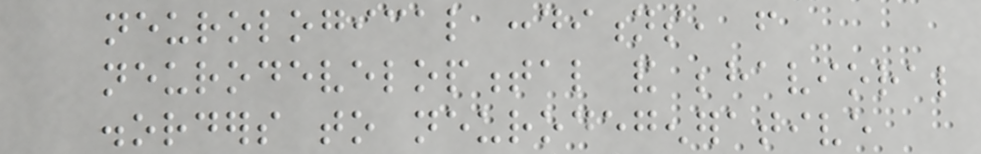neurological conditions, from
neurodevelopmental and behavioral
disorders to neurodegenerative
